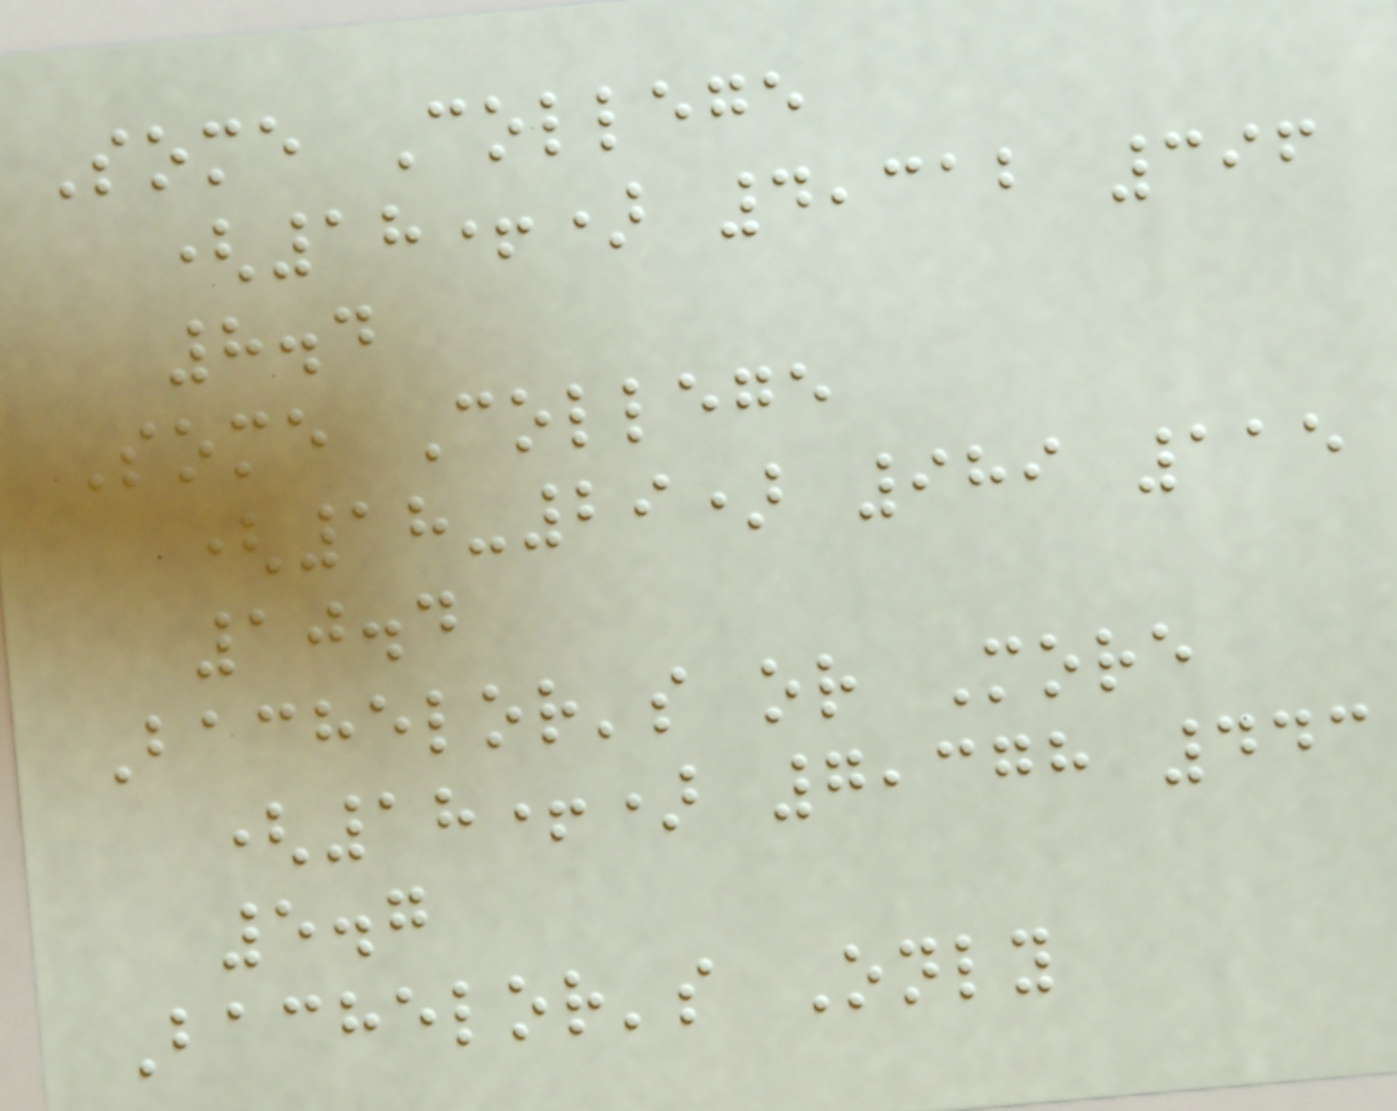Some College
(18+) 4,312 396
8.4
Some College
(18-29) 989 115
10.4
Bachelor's or More
(18+) 7,378 443
5.7
Bachelor's Only
